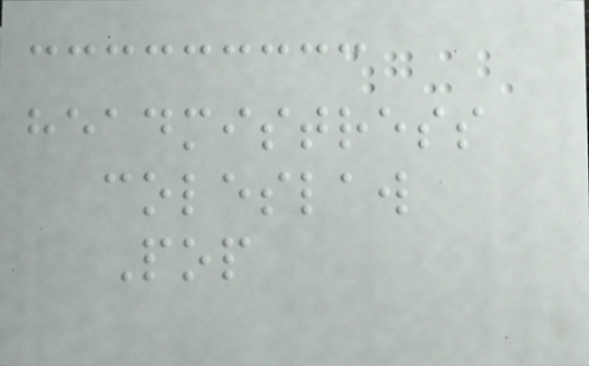headmistress
coleslaw
Pop
